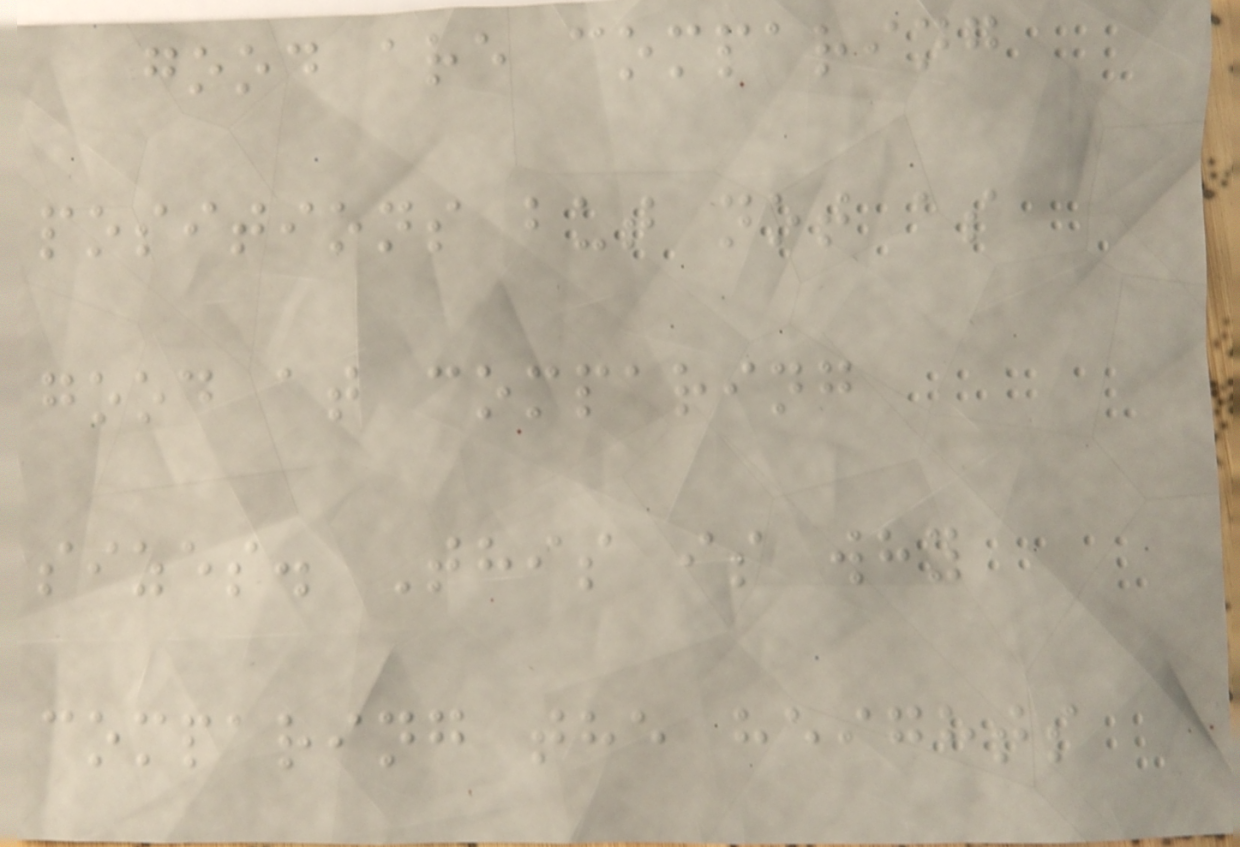good are comparing
positions but not as
good at comparing
sizes. This is why
comparing the heights
